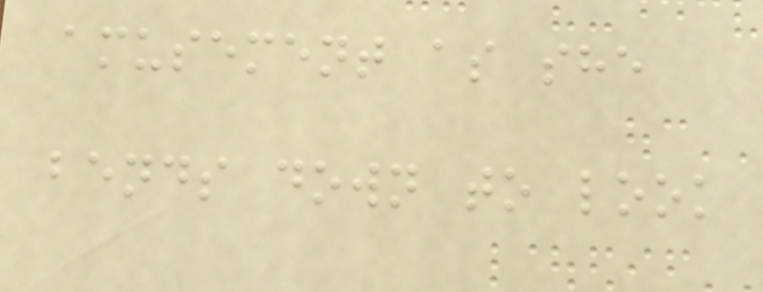amusement as she
bends down to look
